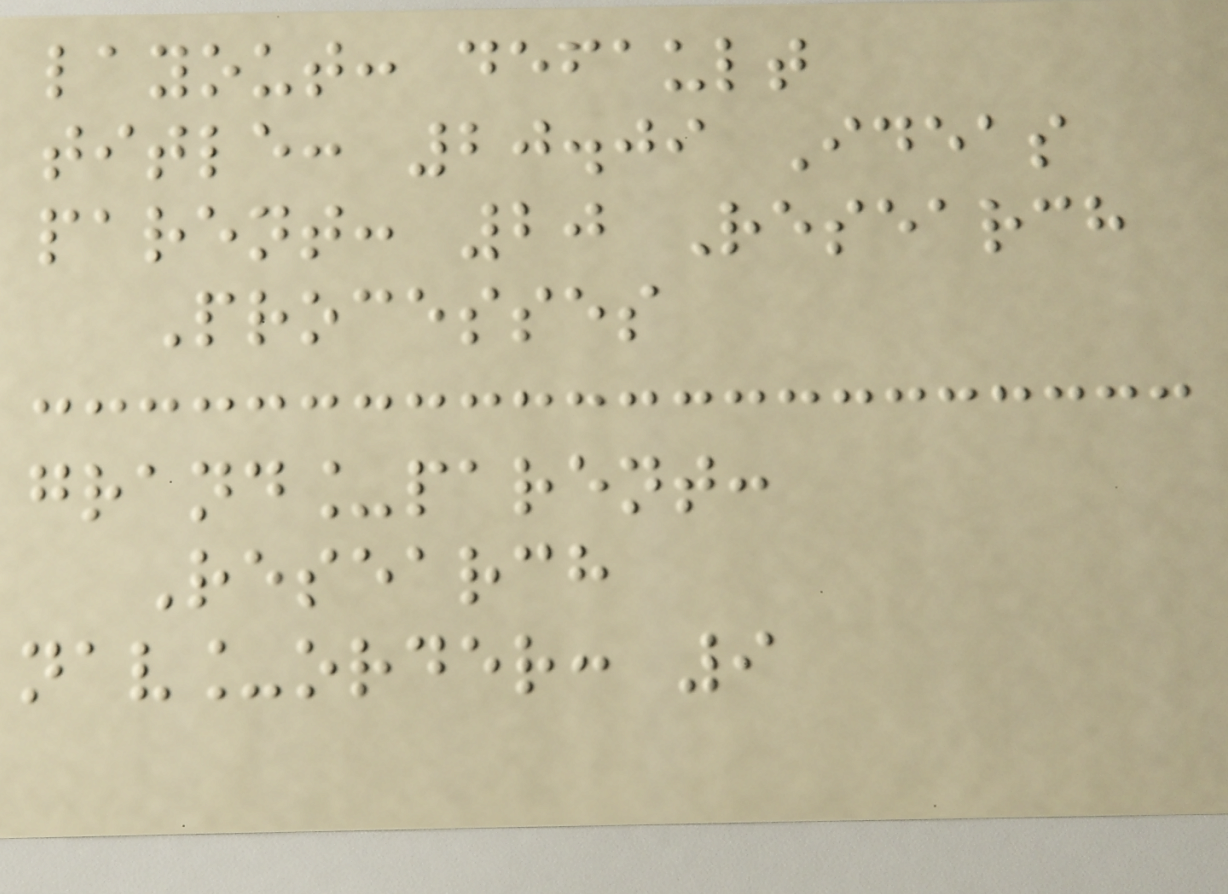layout: default
title: 20.09 Ideas
parent: 20 Research
Processes
grand_parent:
Research
nav_order: 9
